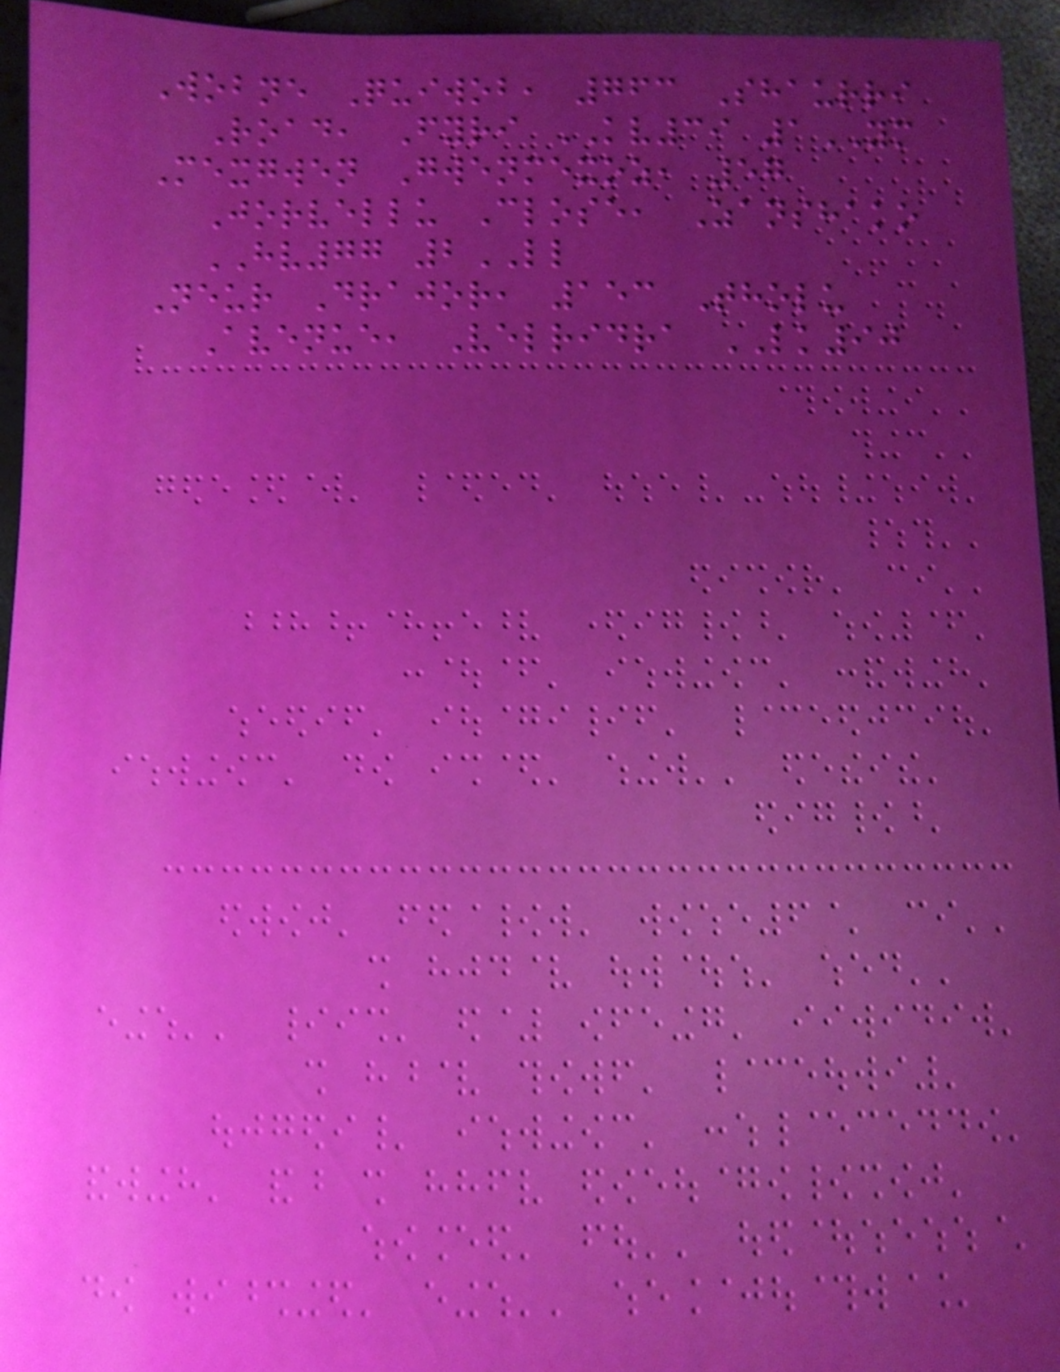Wobne Quiwob, 763 Shaurri
Road, Fyri KV39 1YM
Mexgwen Gwenmexoz, 57
Jorvellu Close, Zanshako
HV77 2LL
Neur Drajor, 153 Tholu
Avenue, Velridra LK90
